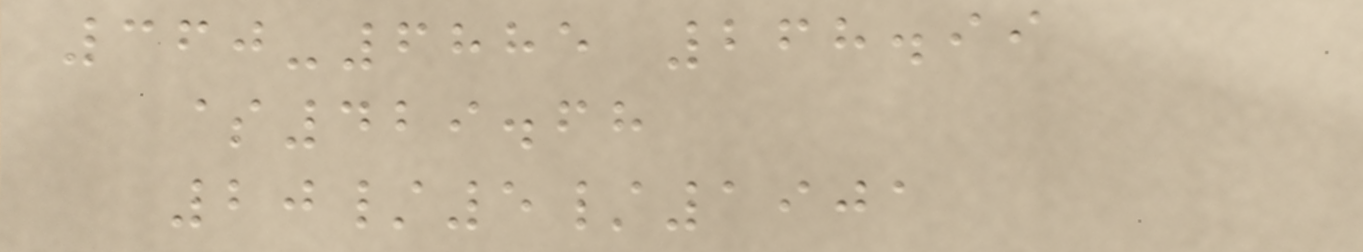360-6885 268.99
$429.68
20/5/1901
